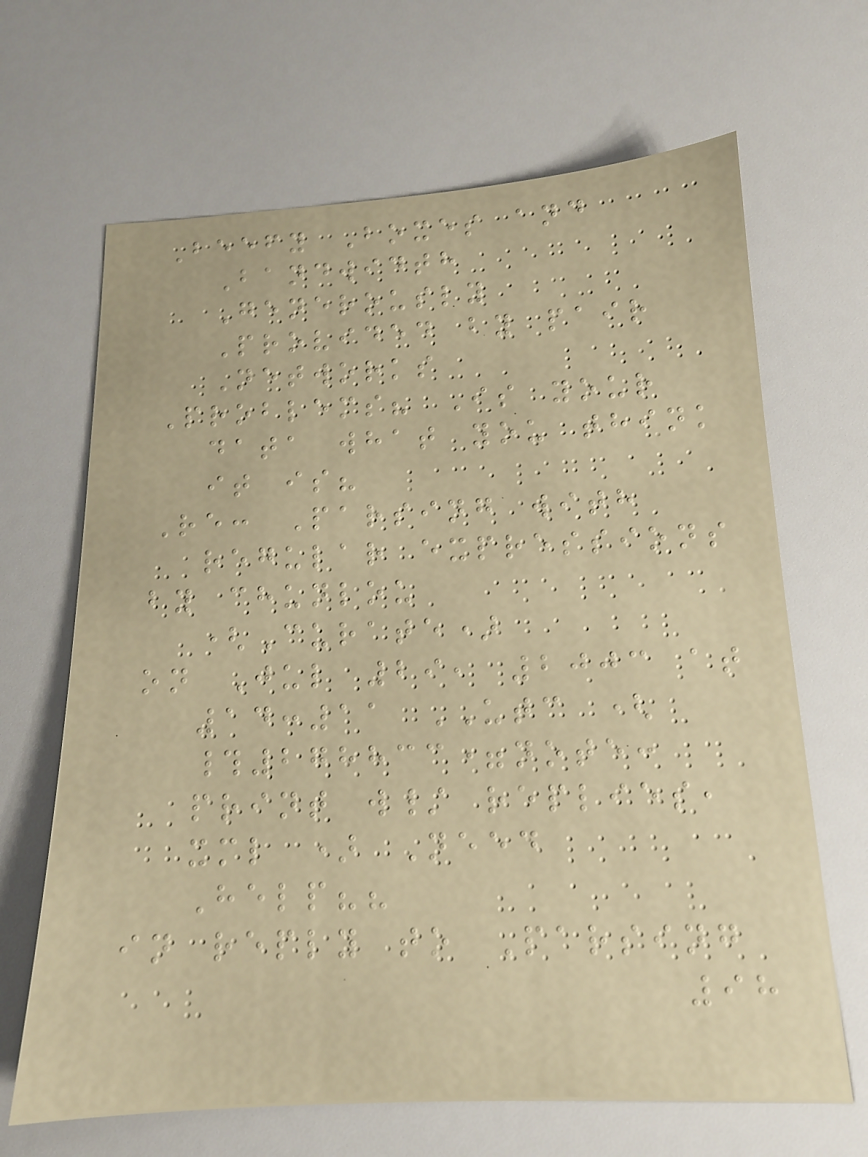Beefy Boxes and
Bandwidth
Generously
Provided by pair
Networks
Problems? Is your
data what you think
it is?
Re: Parsing with
regular expressions
by chunlou
(Curate)
on Jul 29, 2003 at
14:11 UTC (
#278833=note:
print w/ replies,
xml ) Need
Help??
in reply to Parsing
98
